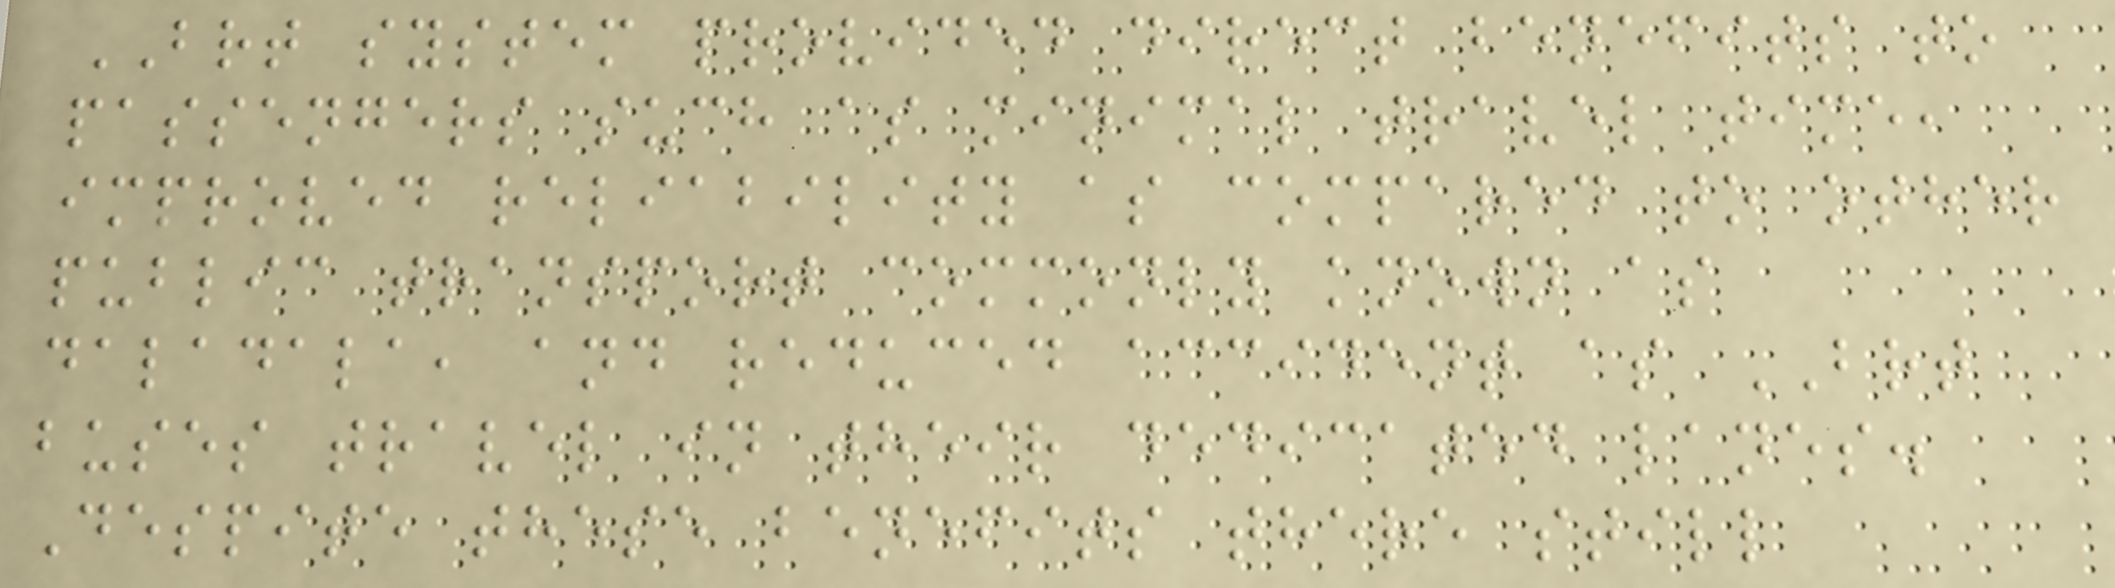BRT system provided direct benefits to
passengers such as minimal travel time,
improved reliability as compared to other
public transport commonly known as
daladala, and reduced accident as BRT
buses travel in their dedicated lanes.
Despite these benefits there still
